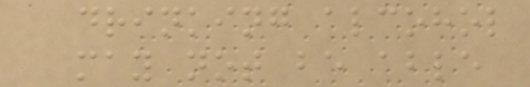drinking alcohol
may not be able
